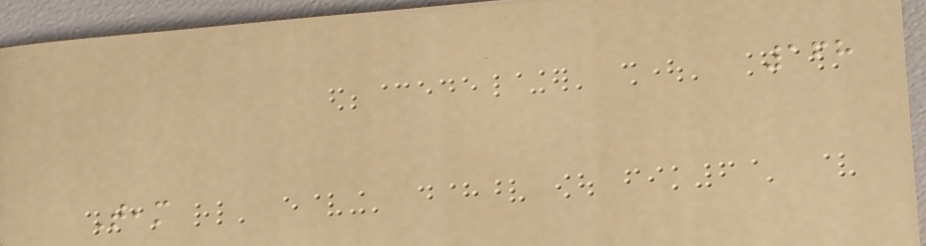168
Team
